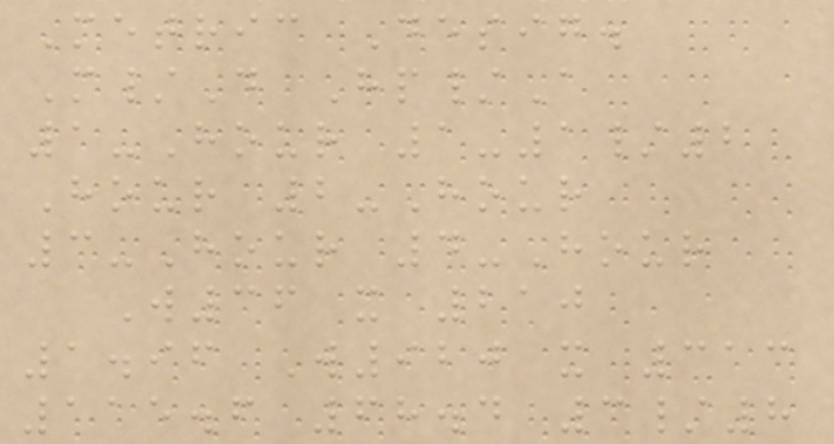Metric Desig.
M/D Hp/A
1-Hour 1-1/2
Hour 2-Hour
3-Hour 4-Hour
W36 x 210
1.96 W920 x 313
115.6 68.4 3/8
